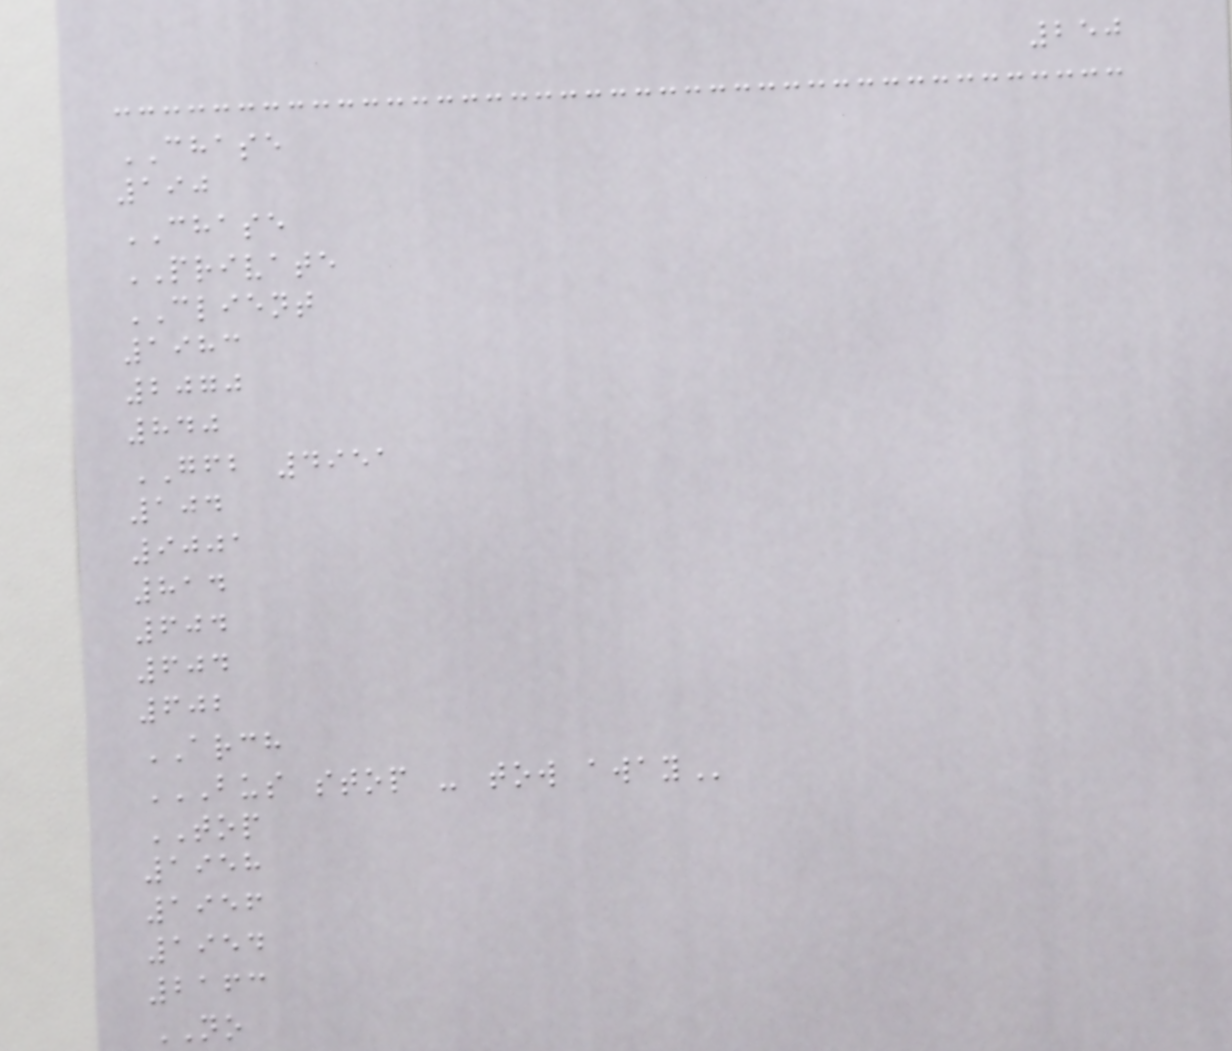250
CHASE
190
CHASE
PRIVATE
CLIENT
1983
2070
840
GFB 4951
104
9001
814
604
604
602
ARCH
BUS STOP - TOW AWAY
TOP
1958
1956
1954
2163
NO
